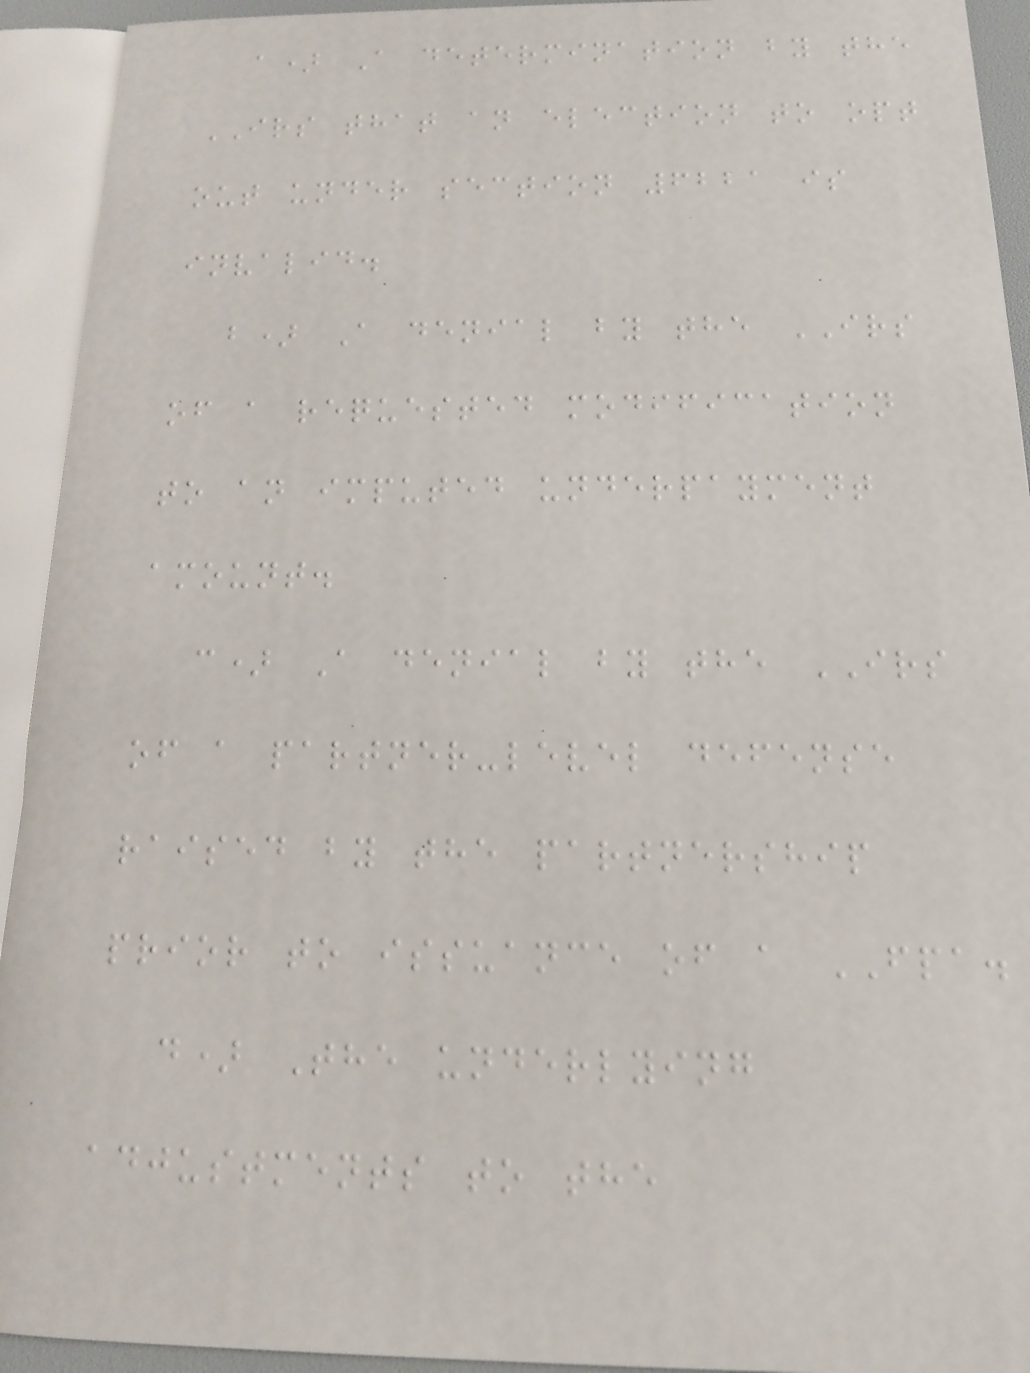a) A determination by the
IRS that an election to opt
out under section 6221 is
invalid.
b) A denial by the IRS
of a requested modification
to an imputed underpayment
amount.
c) A denial by the IRS
of a partner-level defense
raised by the partnership
prior to issuance of a FPA.
d) The underlying
adjustments to the
